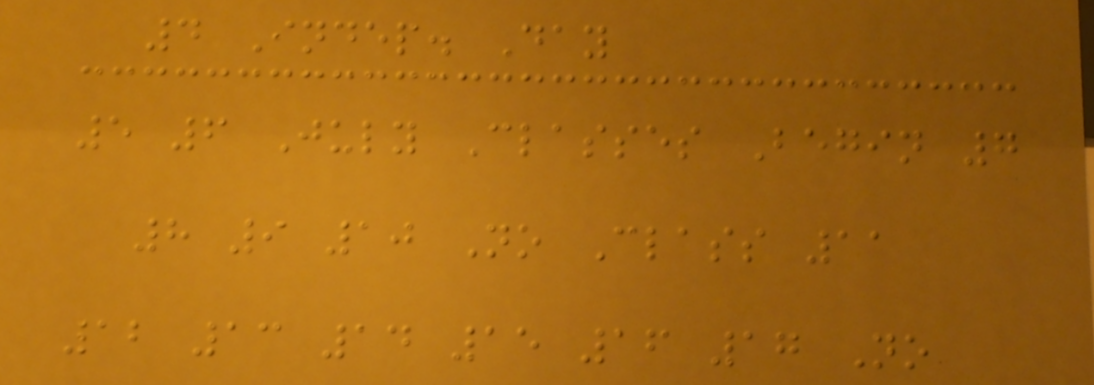4 Indep. Day
5 6 July Classes Begin 7
8 9 10 No Class 11
12 13 14 15 16 17 No
